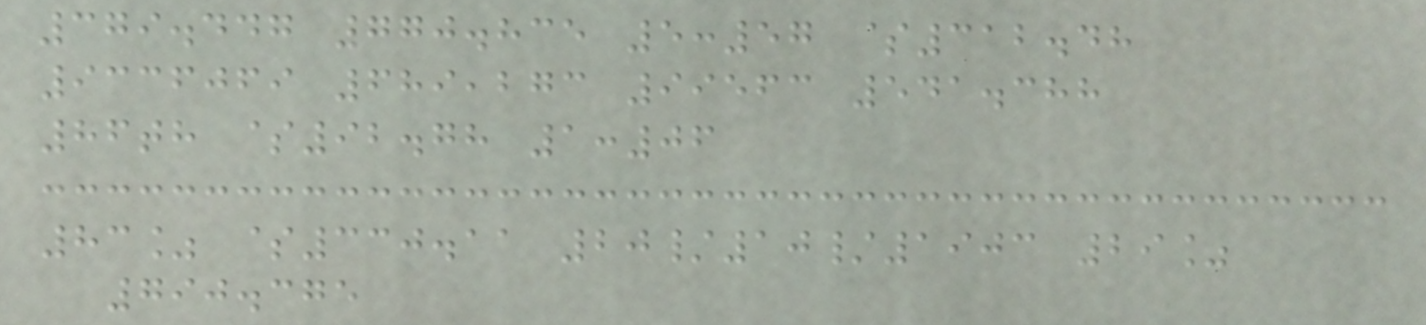379.447 770.835 5:57 $312.48
9336069 689,273 99563 541.388
86th $92.78 1:06
83% $330.11 20/10/1903 29%
790.375
